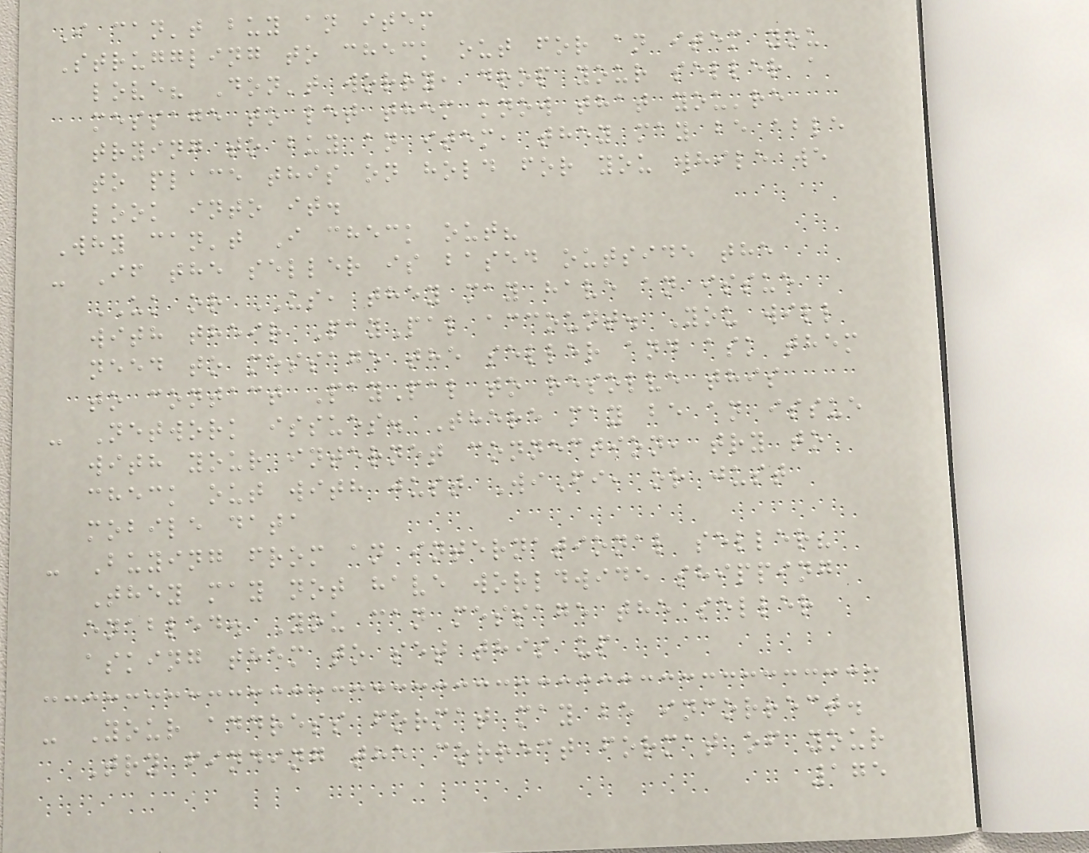I can't buy an item
Struggling to check out for an item you
love? Don't worry, drop your seller a
message to let them know that you're
trying to buy an item, they may be able
to place this on hold for you while we
look into it.
Why can't I check out?
- If the seller is based outside the
UK or US, they may have an issue
with their PayPal account. You will
need to message the seller and ask them
to contact PayPal to resolve this
- Network issues. There may be an issue
with your internet connection, try to
check out with just WiFi, or just
mobile data
- Buying from an international seller?
They may not have worldwide shipping
enabled. You can message the seller
asking them to set this up
- Your address format may be incorrect.
Try finding the correct format of your
175
